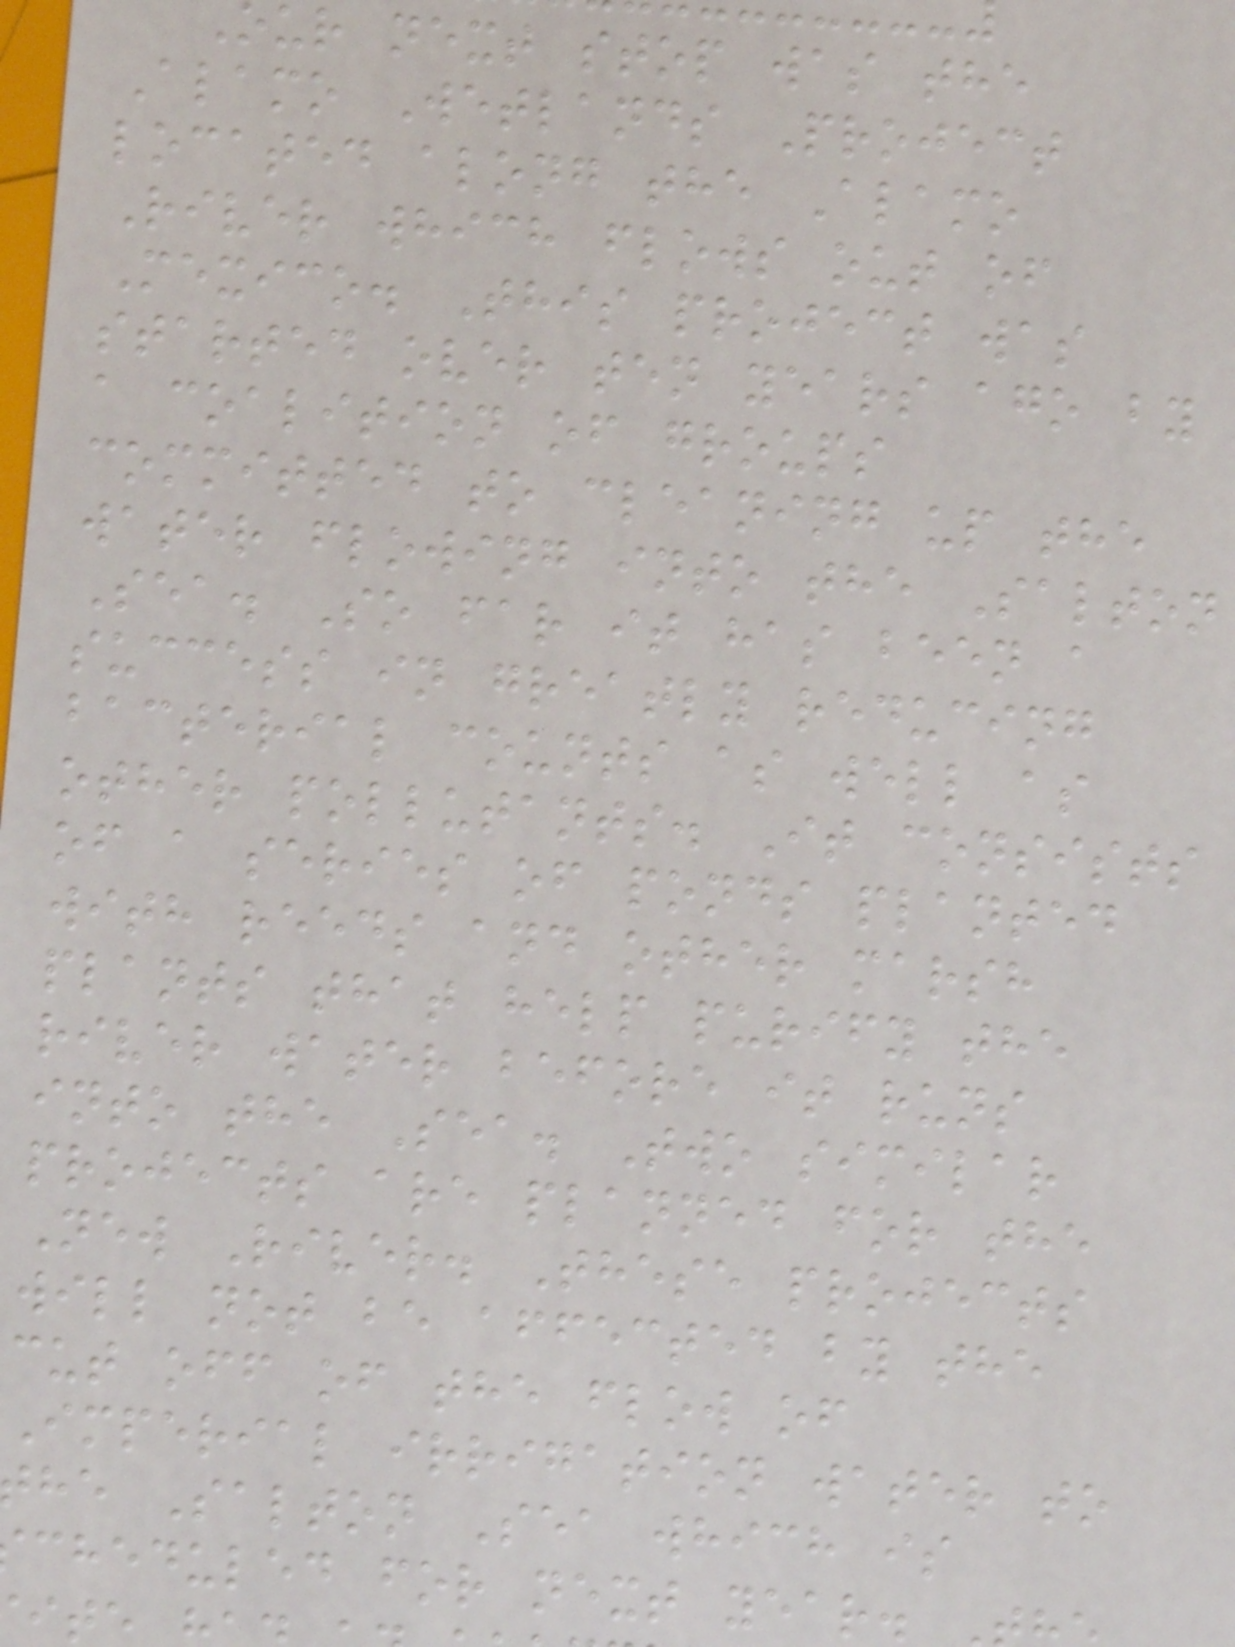our next stop was the
Alamo Wetlands Project
located along the Alamo
River which flows out of
Mexico. This project was
started over ten years ago by
a coalition of groups
committed to cleaning up the
water flowing into the Salton
Sea. So far it has been a
success in greatly reducing
bacterial counts as well as
other pollutants. It consists
of a series of ponds planted
with reeds and other marsh
plants that help purify the
river water before it runs
into the Sea. Two similar
projects are planned for the
New River. These projects
will not be affected by the
cut off of the flow of
Imperial irrigation water to
he Salton Sea which is
cheduled for next year.
